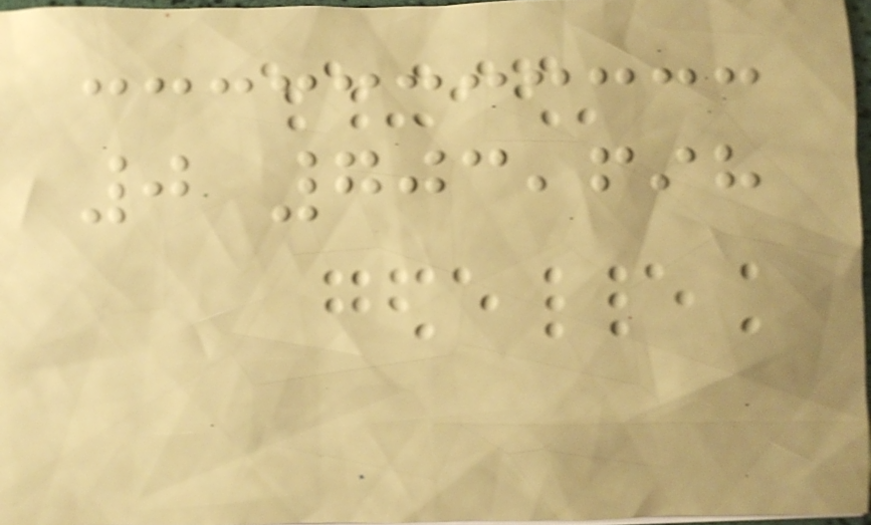0 703,698
